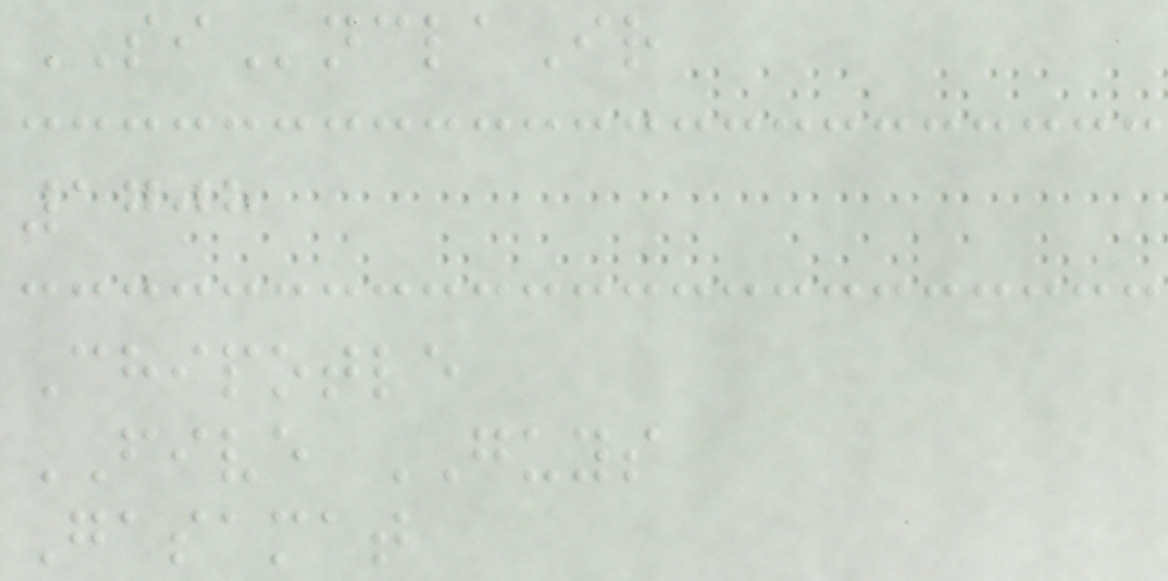SInclaIr
1708
Chipotle
FIVE GUYS
Gasamat
